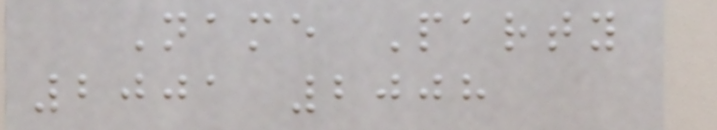Name Party
2001 2008
